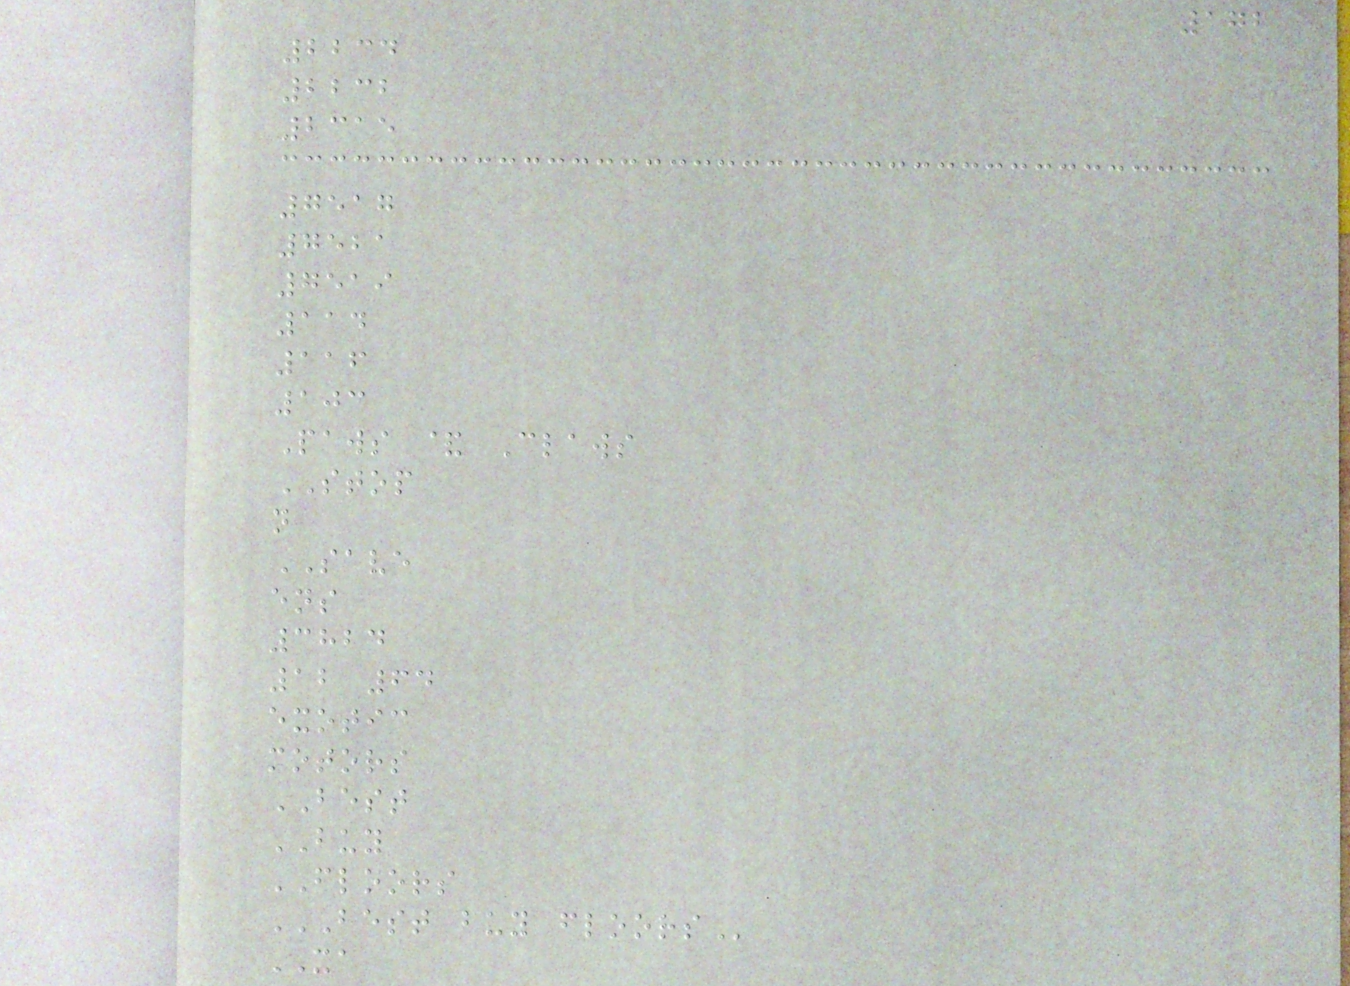172
2234
2232
2315
7517
7521
7519
114
116
103
Paws & Claws
STOP
n
SAVE
ens
3824
12 64
exotic
motors
BEST
BUY
FLOORS
BEST BUY FLOORS
XA
